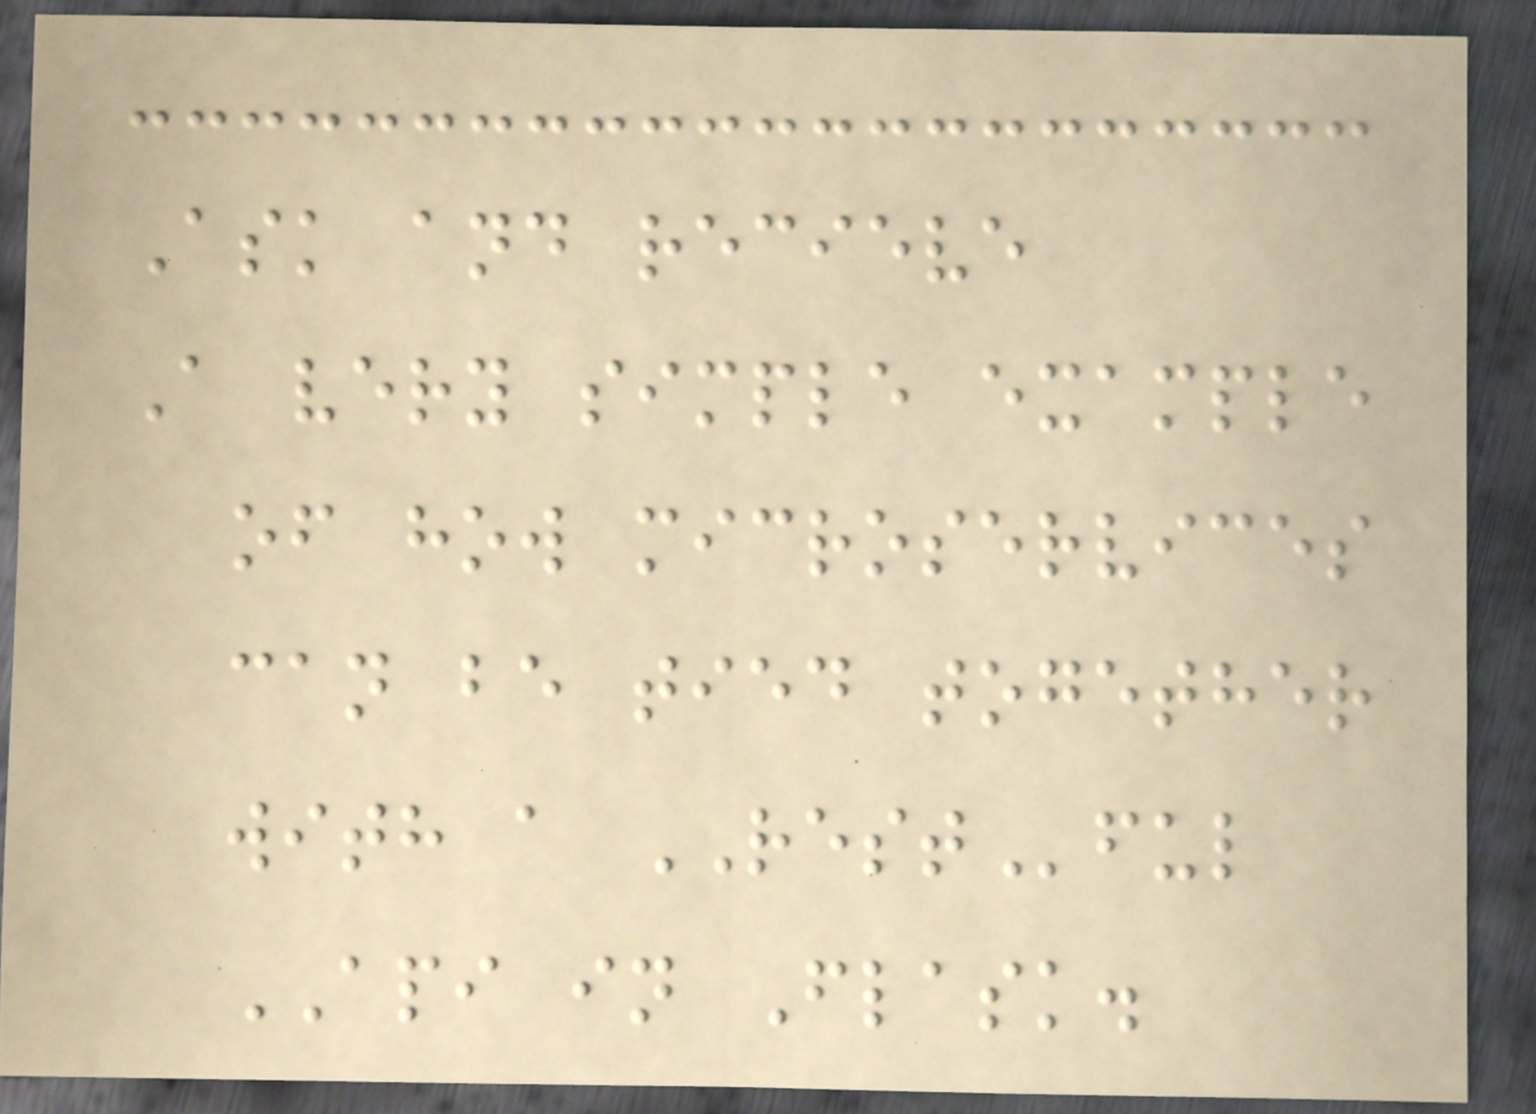Ask and recieve
A very simple example
of how microservices
can be tied together
with a RESTful
API in Flask.
